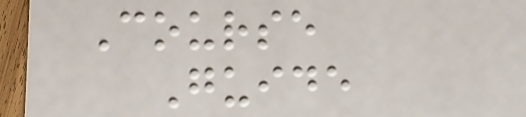Course
Guide
